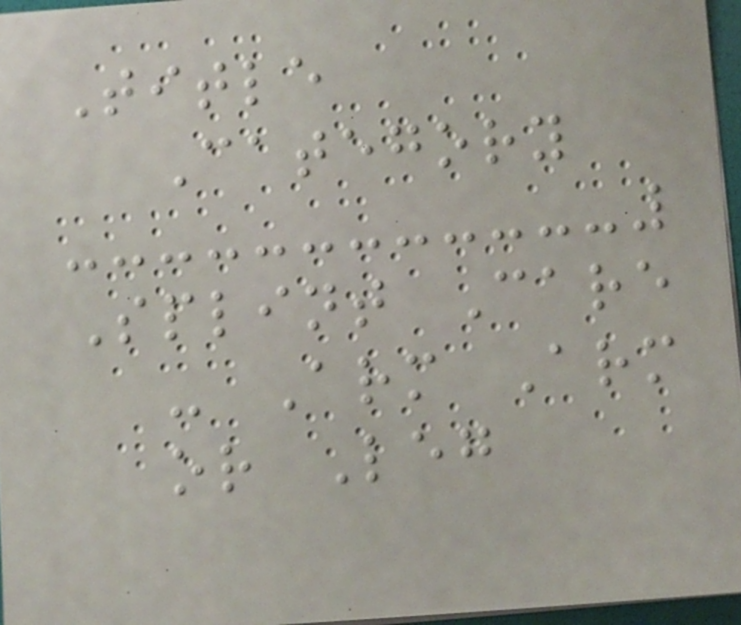Title
Category
Splint Care
- Arm Arm
or Leg
